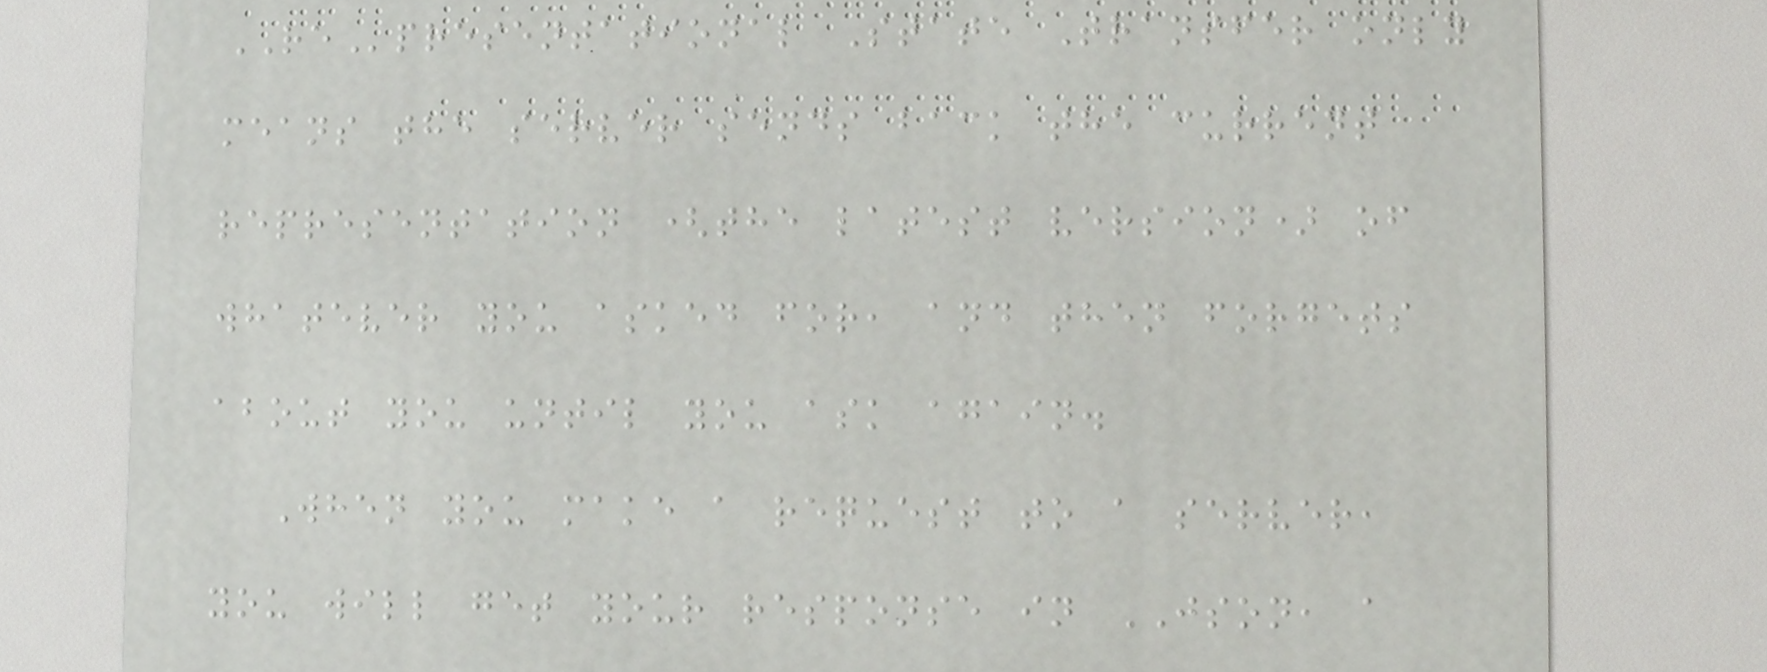REpresentational State Transfer only
means the server sends back the current
representation (the latest version) of
whatever you asked for, and then forgets
about you until you ask again.
When you make a request to a server,
you will get your response in JSON, a
